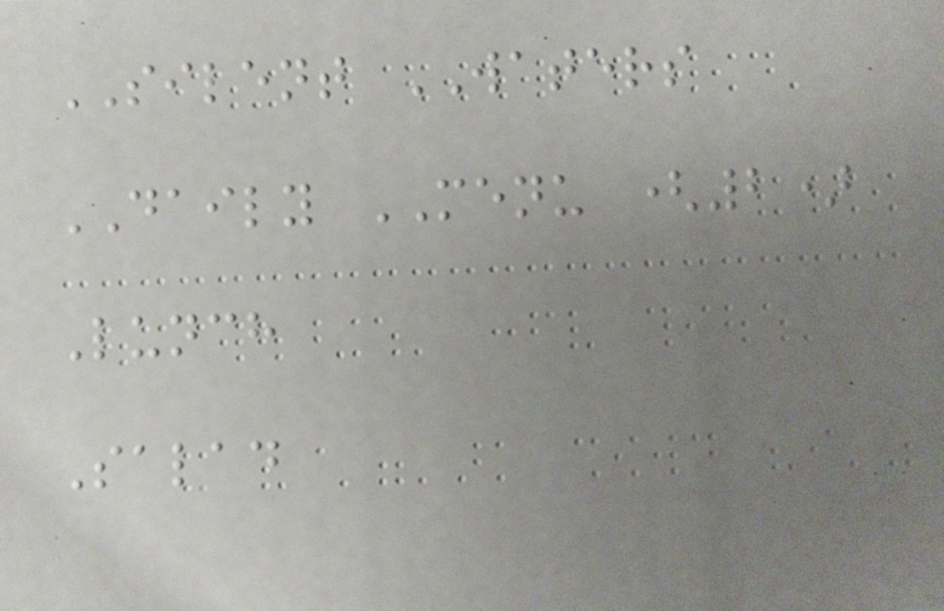SILENT WATERS
DAILY MENU (2)
Lunch
Salad
